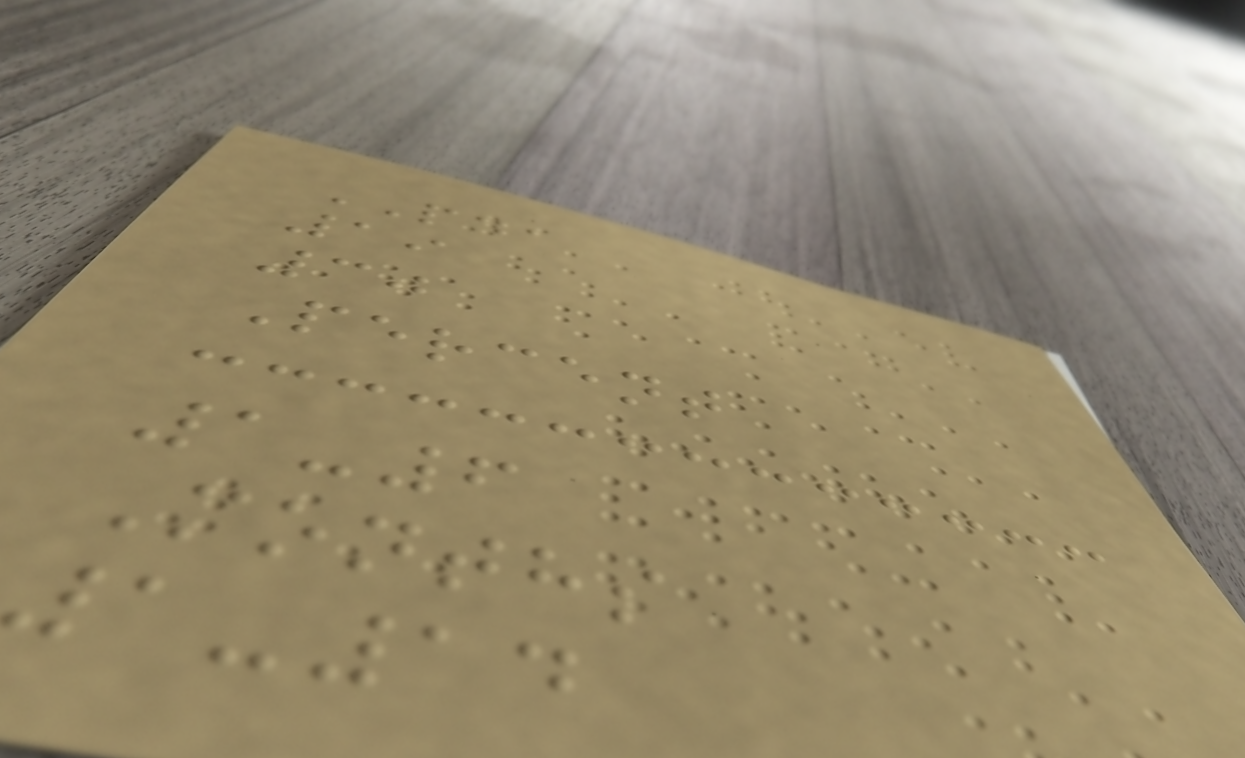PDA
19
30
Percent
1-6
Months
1-14
